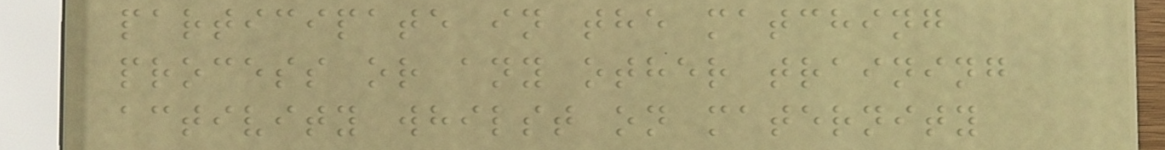participate in the matching
process or any other training
activity whilst on maternity
